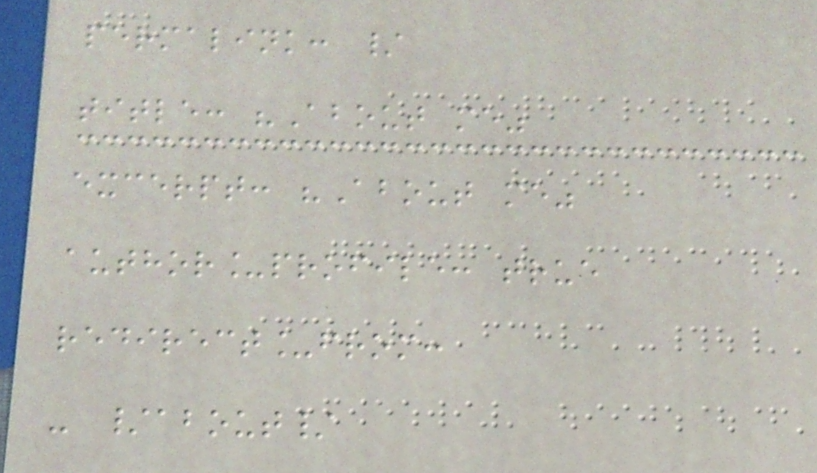permalink: /
title: "About me"
excerpt: "About me"
author_profile: true
redirect_from:
- /about/
